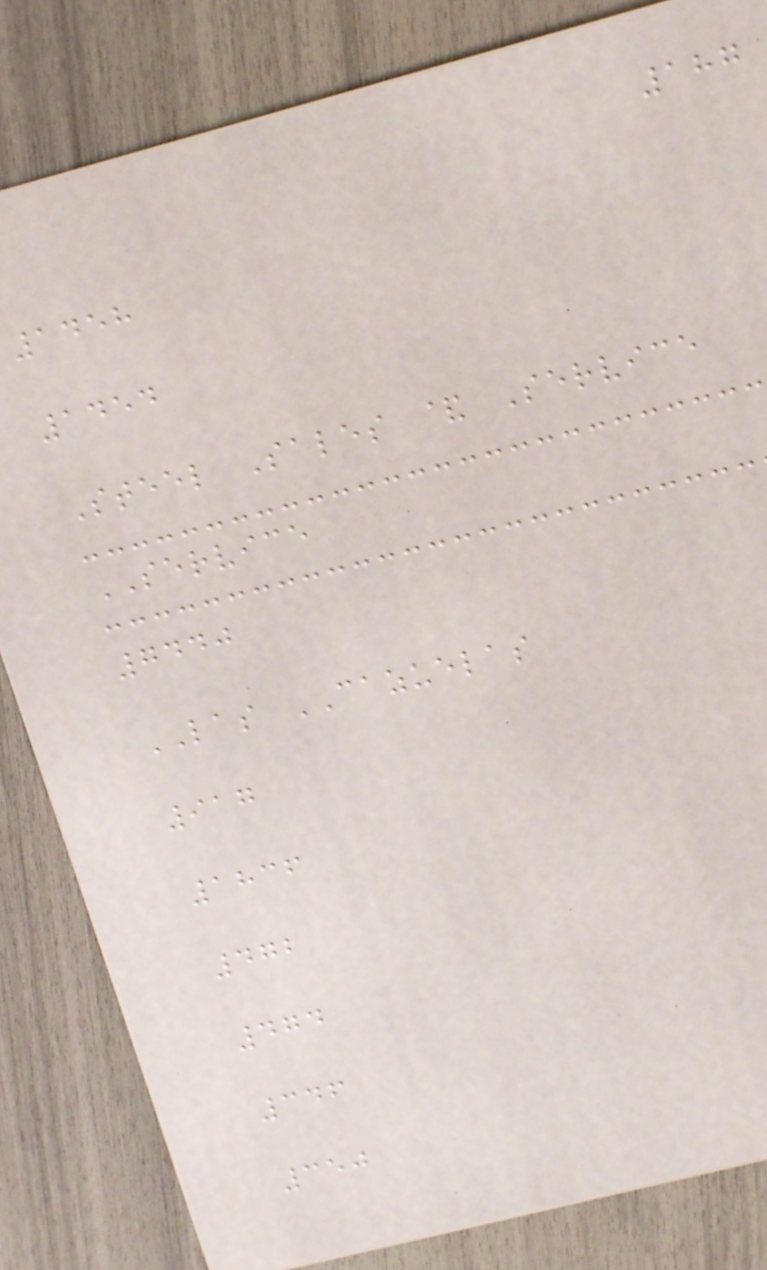187
1458
1454
Steel Sales & Service
SERVICE
7440
LAS CAZUELAS
917
1836
472
474
346
350
